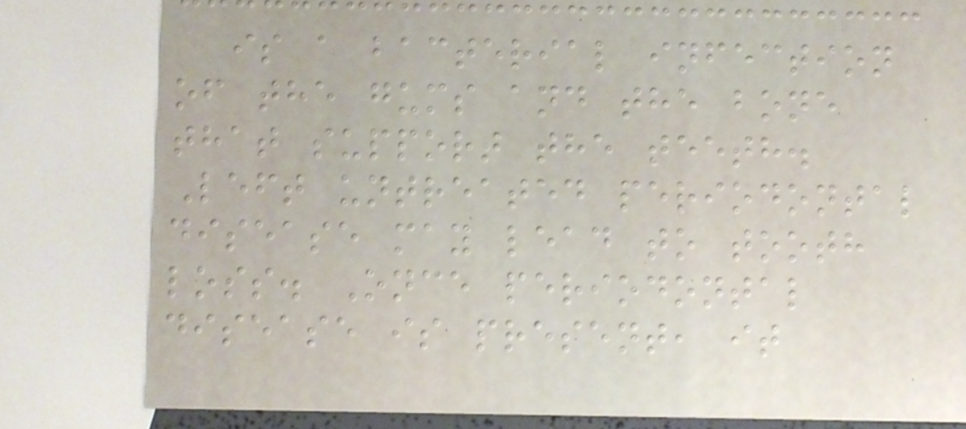is a bacterial infection
of the gums and the bone
that support the teeth.
Left untreated periodontal
disease may lead to tooth
loss. Once periodontal
disease is present, it
